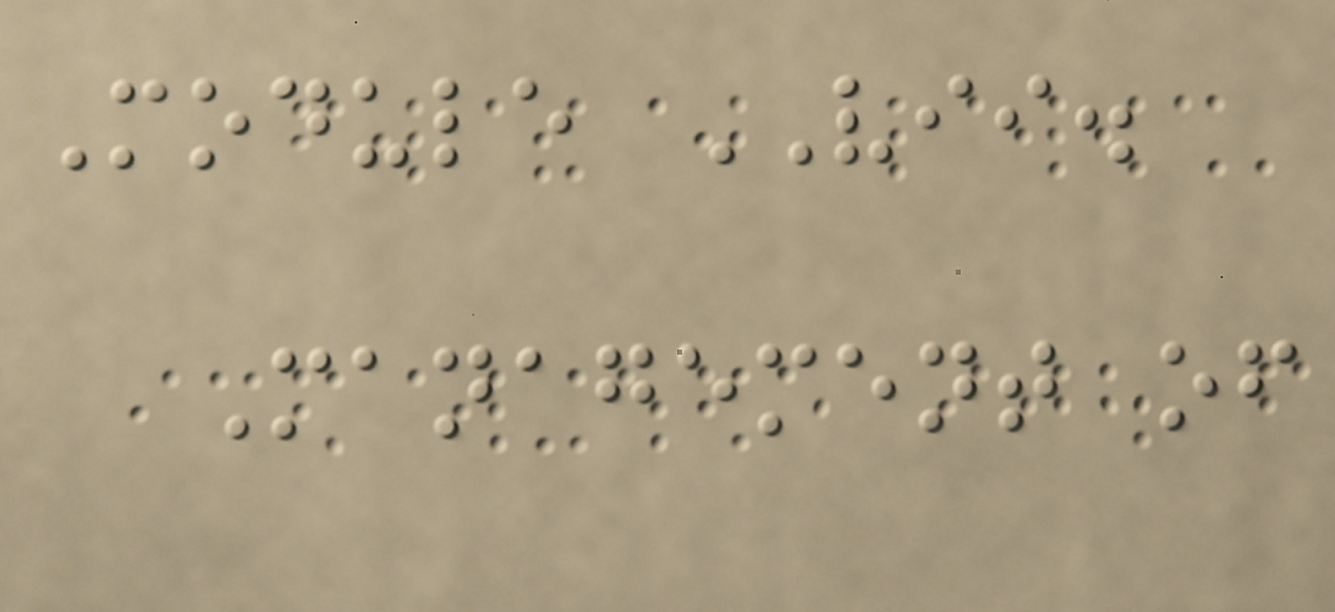Module VII.
Management of
